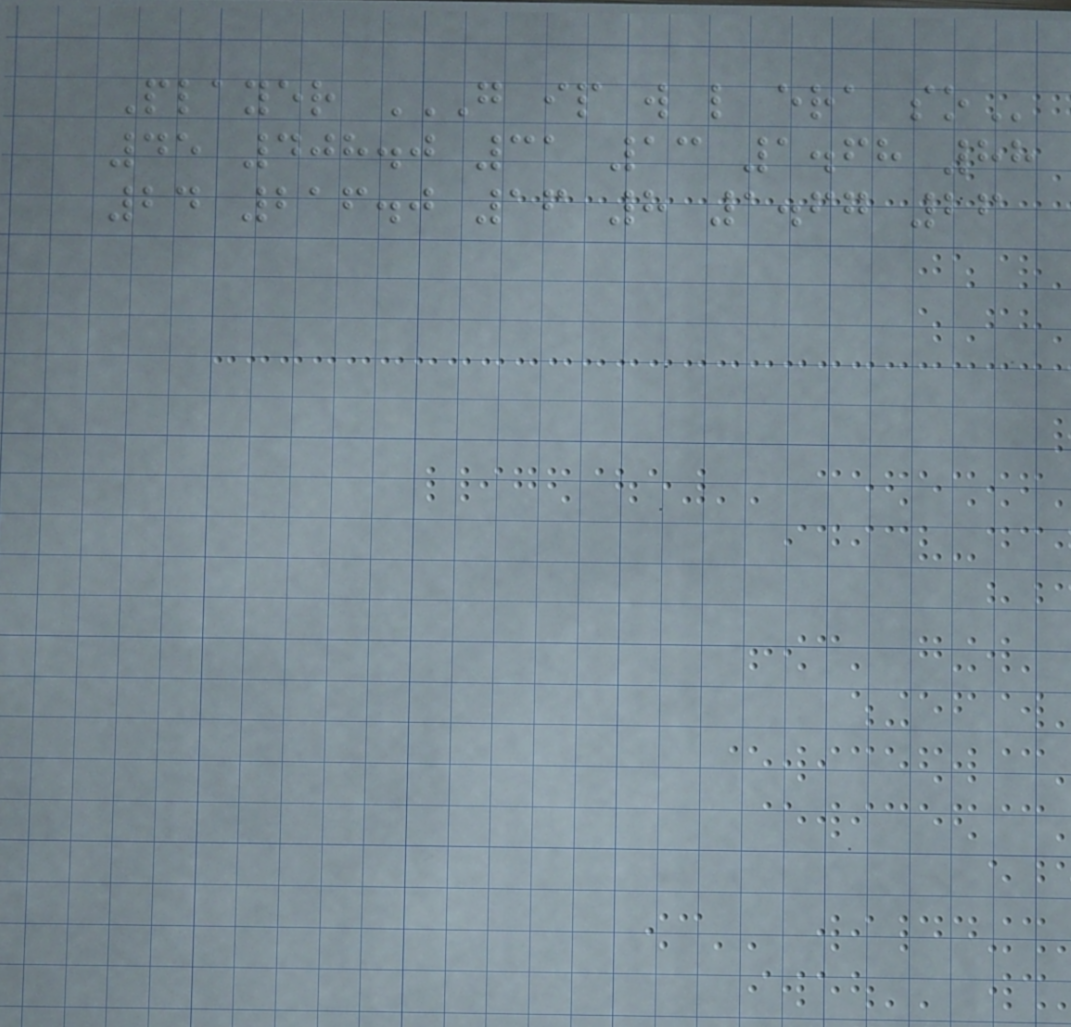Player G IP W L ERA SO
45 408.0 31 13 1.68 88
24 216.0 16 8 1.67 26
